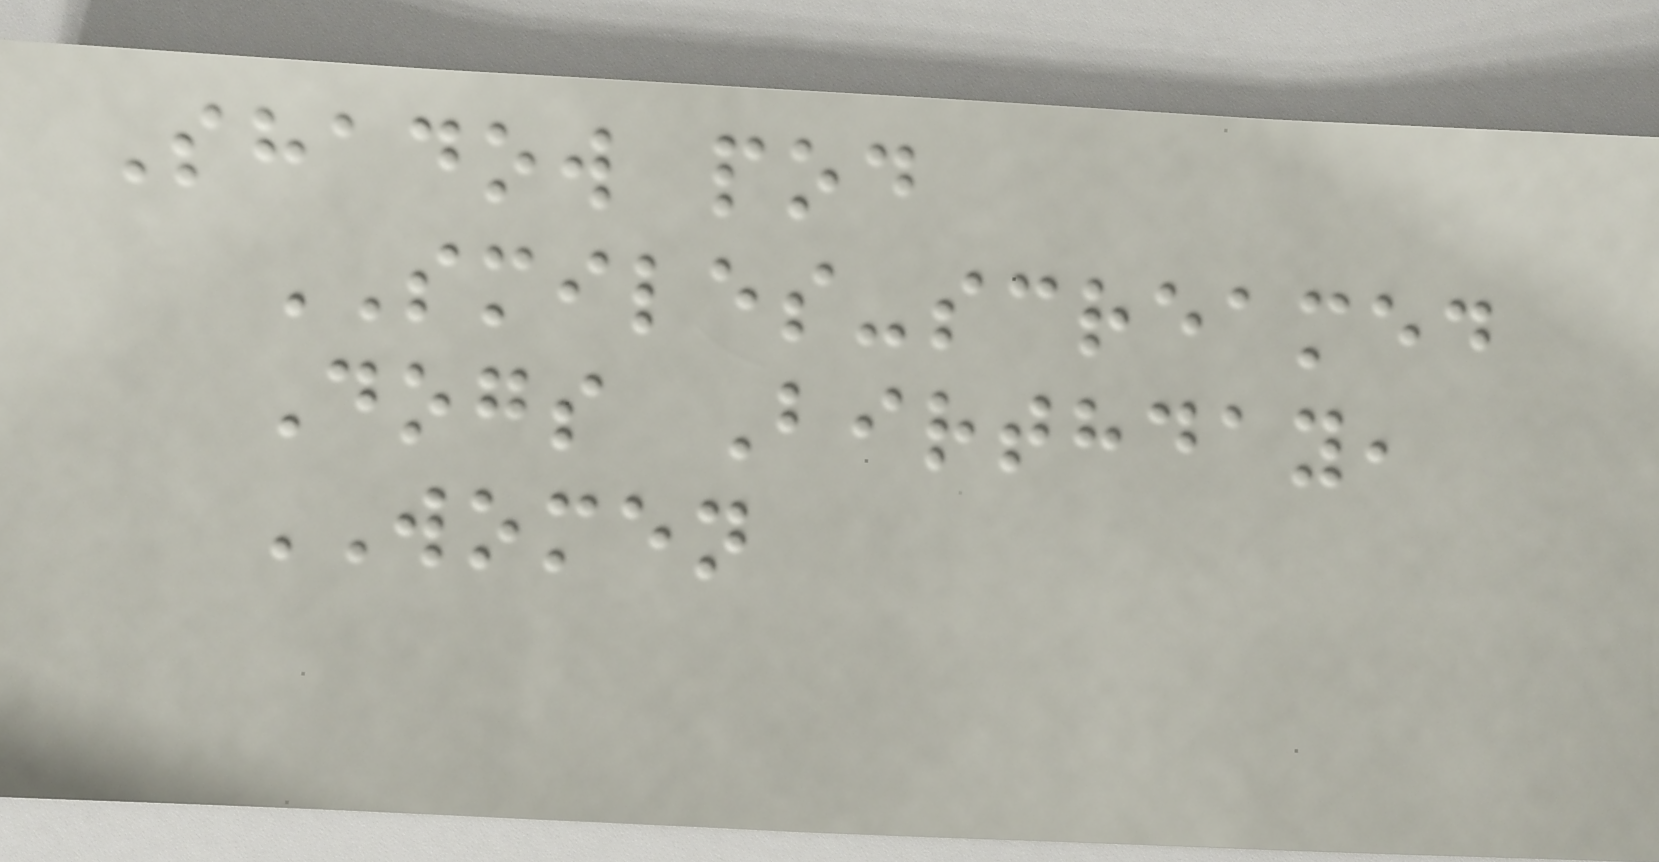Shadow pod
SMILES-screamed
Dogs Birthday,
WOMEN
